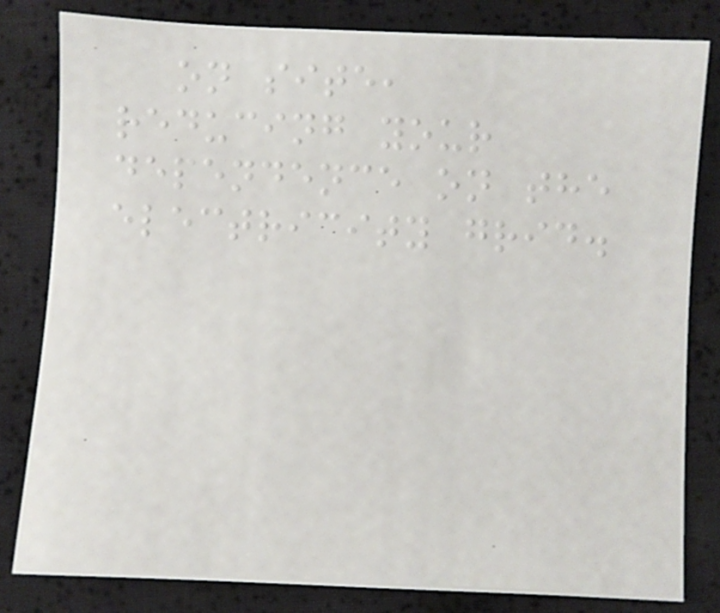on site,
reducing your
dependence on the
electricity grid.
